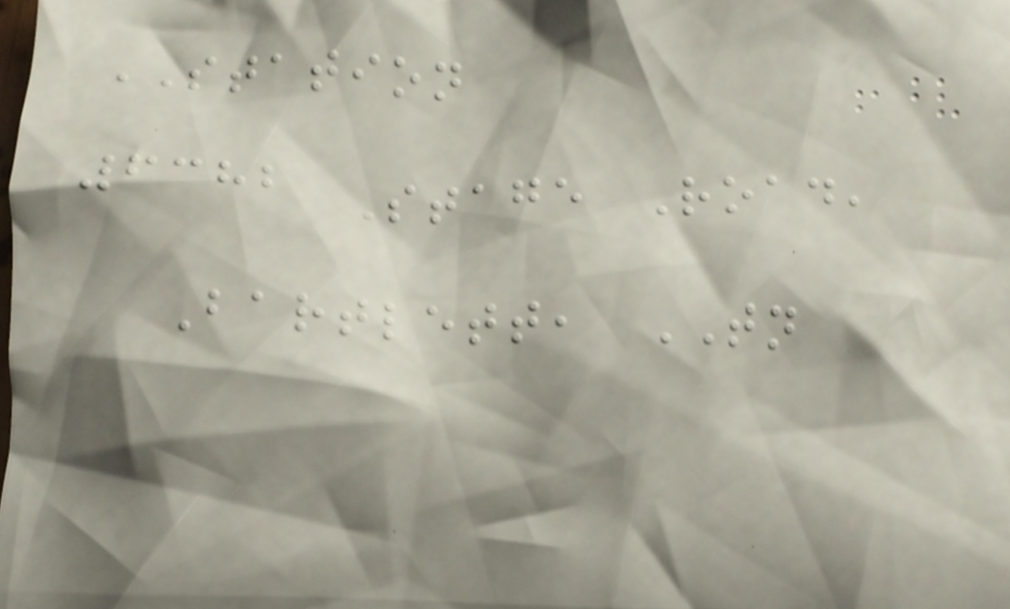STATION
6382 Stage Road,
Bartlett, TN
